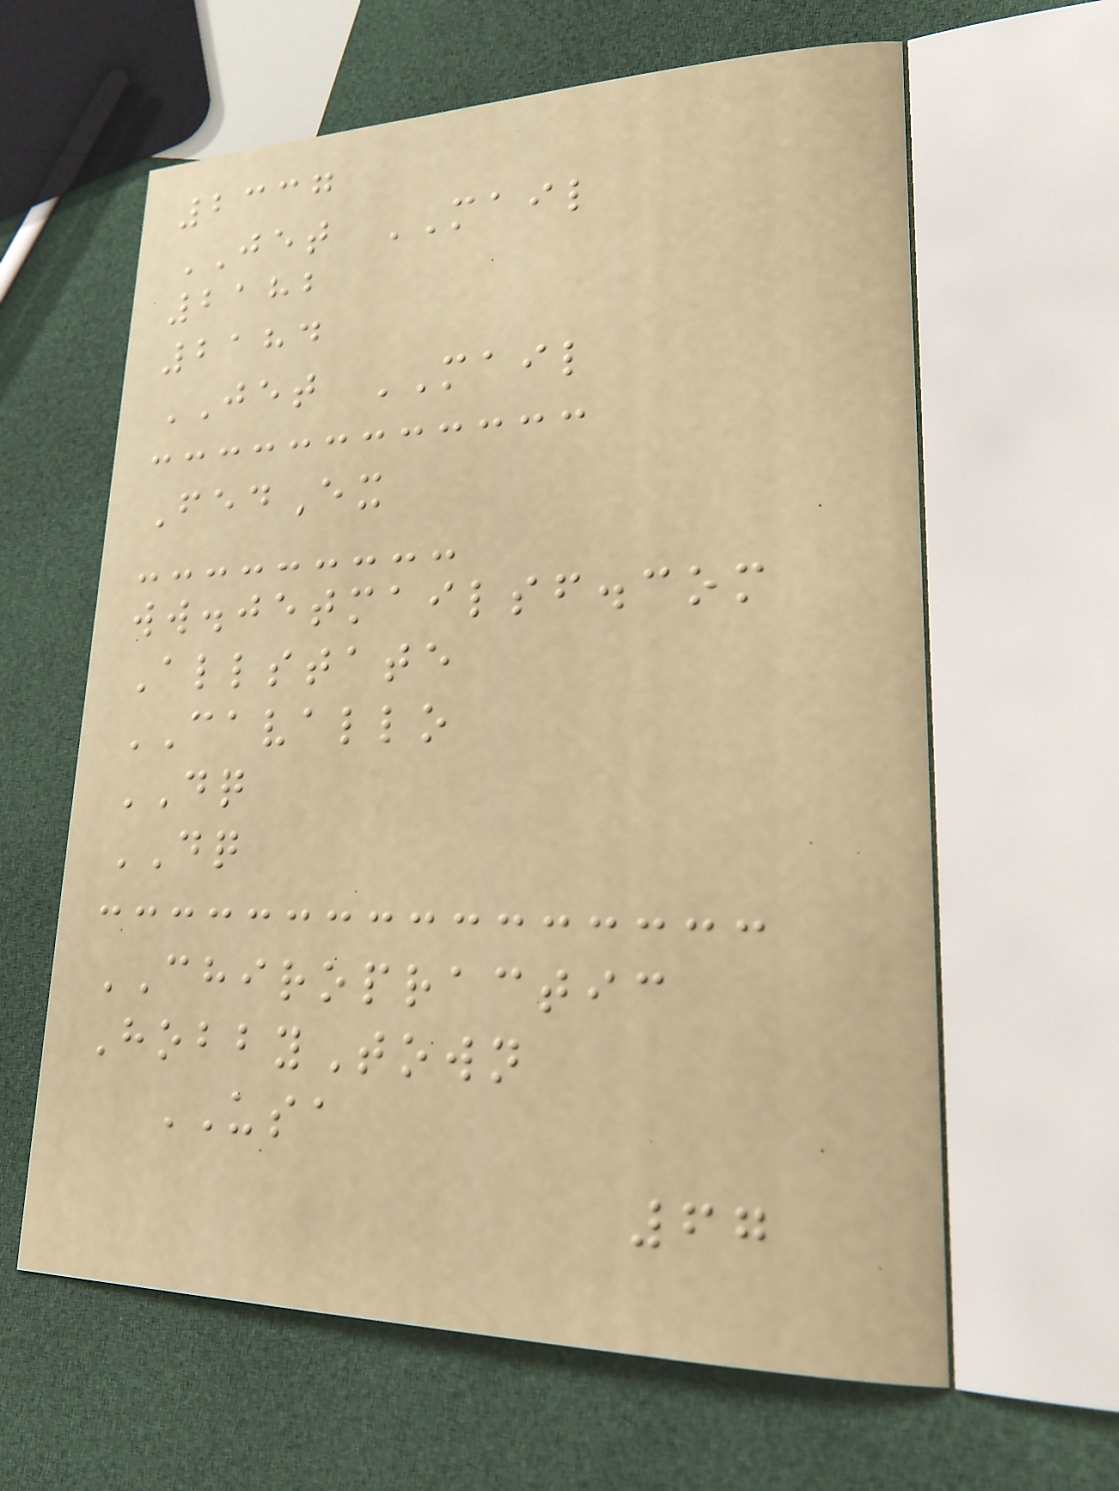2337
JET MAIL
2182
2184
JET MAIL
FedEx
ww.jetmailsf.com
Allstate
CAVALLO
DQ
DQ
CHIROPRACTIC
HobbyTown
USA
67
